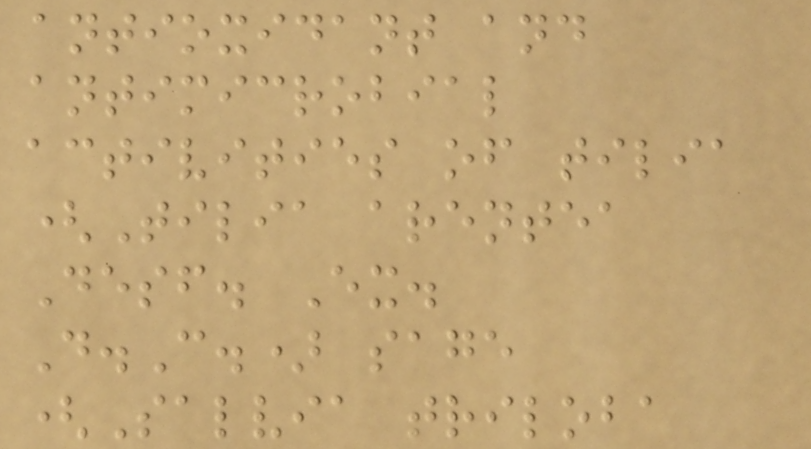antioxidant and
antimicrobial
activities of tilia
(Tilia arentea
Desf. Ex.
D.C.) sage
(Salvia triloba
